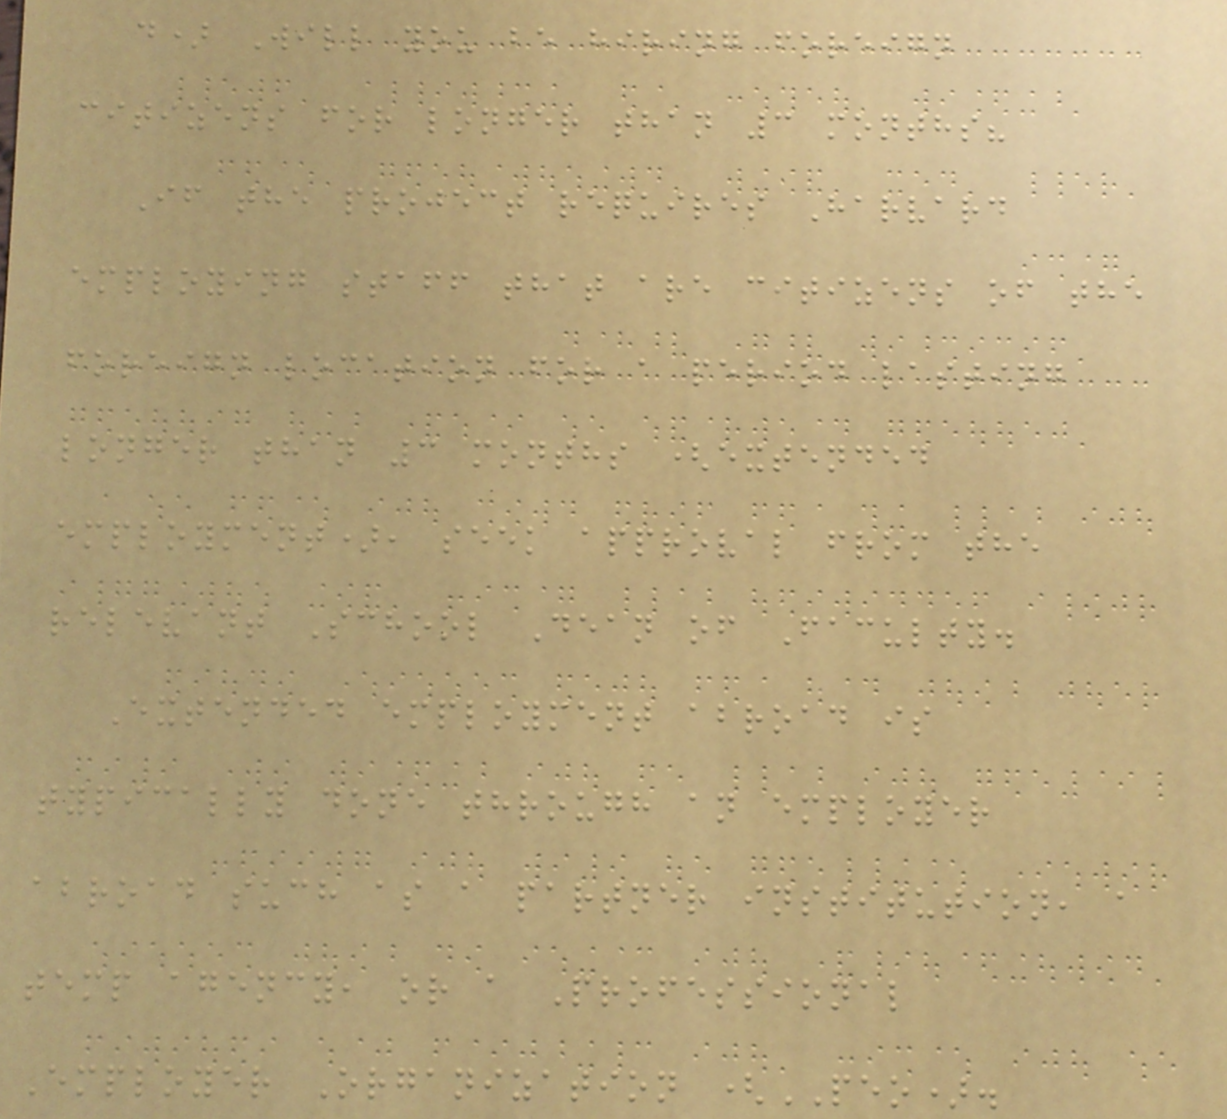d) Will you be hiring foreign
citizens for longer than 3 months?
If the project requires Harvard
employing staff that are citizens of the
foreign location for a period lasting
longer than 3 months (extended
employment), seek approval from the
relevant School Dean of Faculty.
Extended employment abroad is
typically done through an employer
abroad such as a partner institution, a
temp agency, or a Professional
Employer Organization (PEO).
